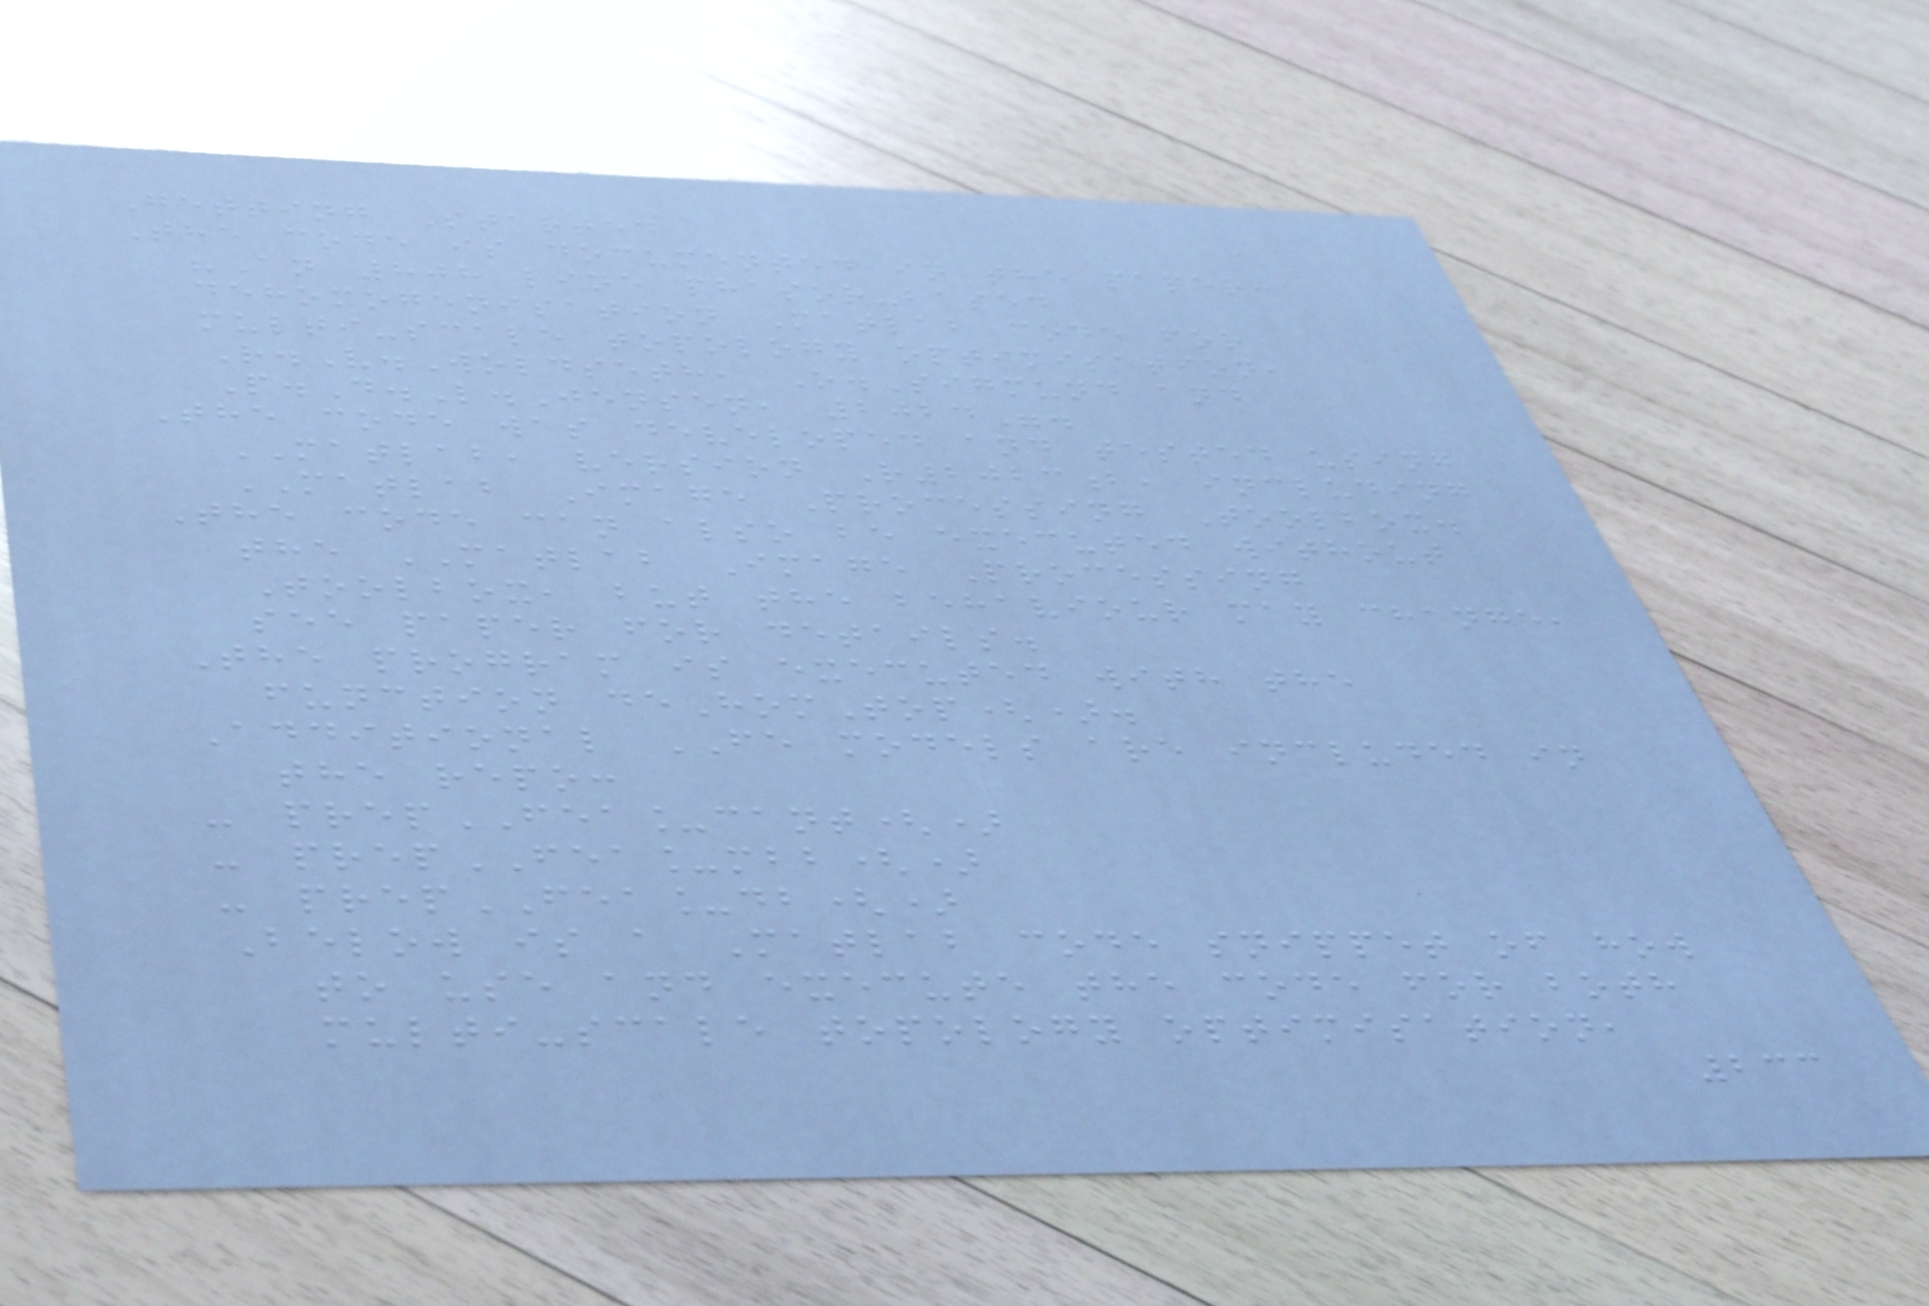Getting Started
The code is documented in the paper:
"An 808 line phasor-based
dehomogenisation Matlab code for
multi-scale topology optimisation,
R.V.Woldseth, O.Sigmund and
P.D.L.Jensen, 2024".
The code was developed and tested using
MATLAB, version R2023b, including
MATLAB Image Processing Toolbox.
The code can also be executed without
the MATLAB Image Processing
Toolbox, but the behaviour may change,
see paper for details.
The program is executed with the
function deHomTop().
Additional FE models are included in
the repo:
- prepFEA_cant()
- prepFEA_mbb()
- prepFEA_db()
Below is a Matlab code snippet of how
to use and execute the code for both
multi-scale topology optimisation,
233
